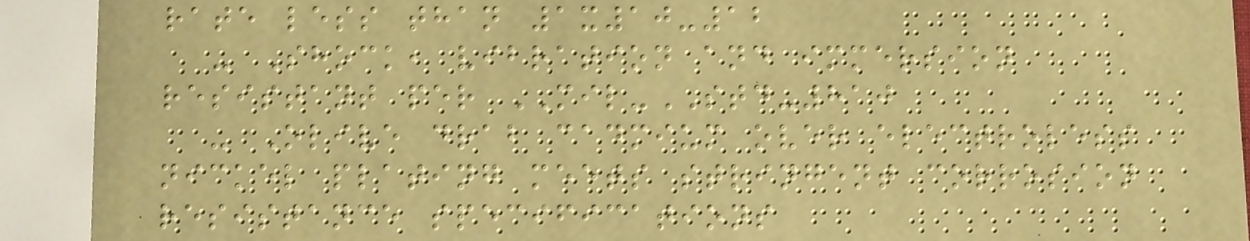rate less than 1x10-12
- Shock, vibration and immersion
resistant per MIL-STD-810
- Olive drab cadmium over electroless
nickel plating meets stringent corrosion
resistance specifications
